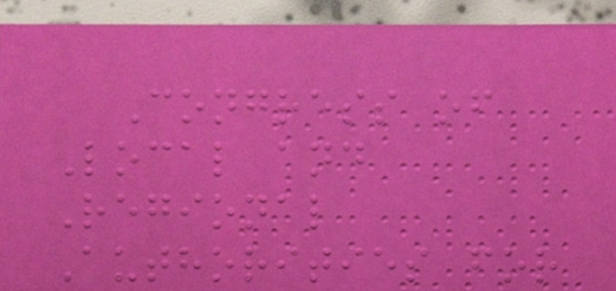Congress of
Local and
Regional
Authorities for
